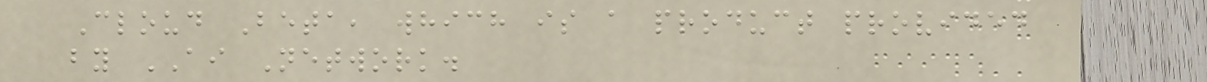Cloud Beta, which is a product provided
by AI Network.
